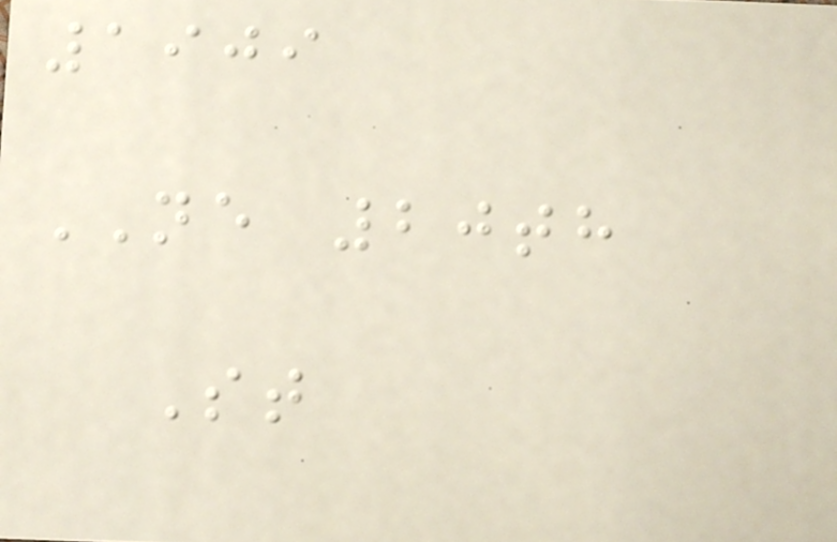1909
NE 20th
St
